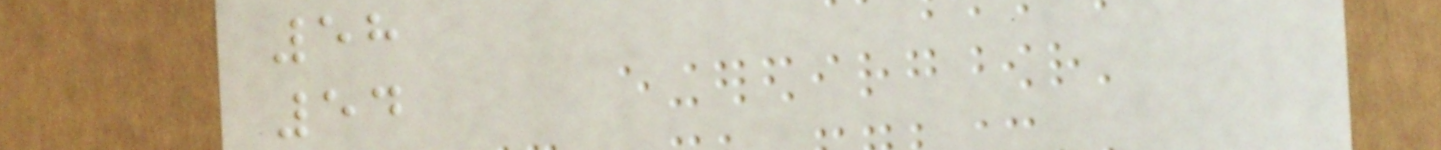58
54
